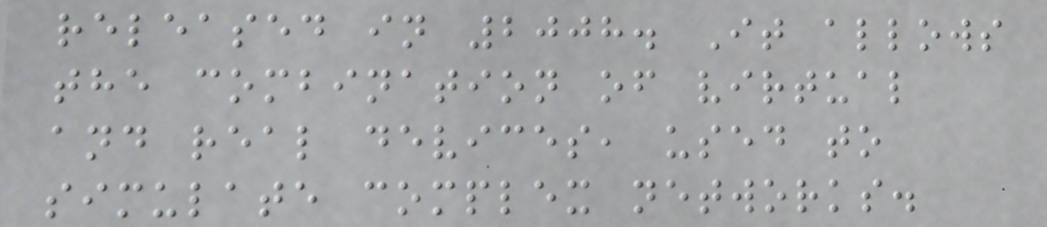released in 2008. It allows
the combination of virtual
and real devices, used to
simulate complex networks.
